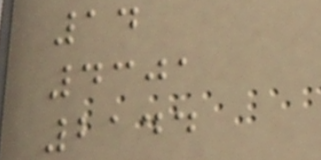14
4301
2144
